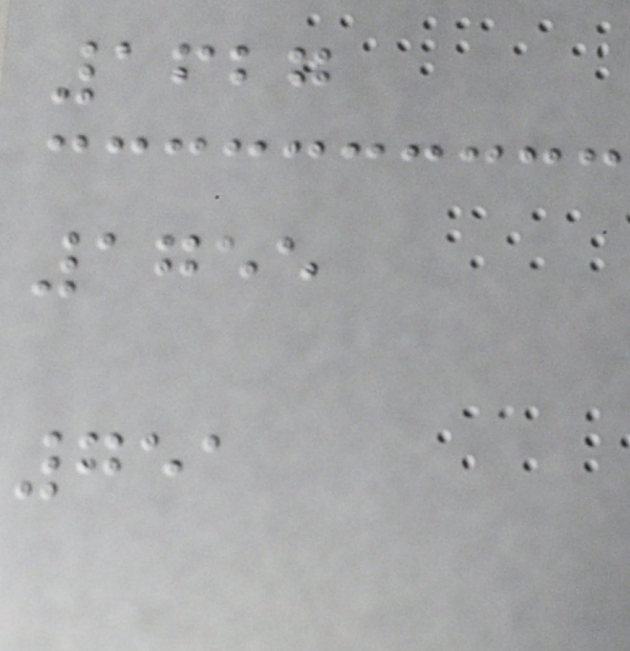1627
1755
751
